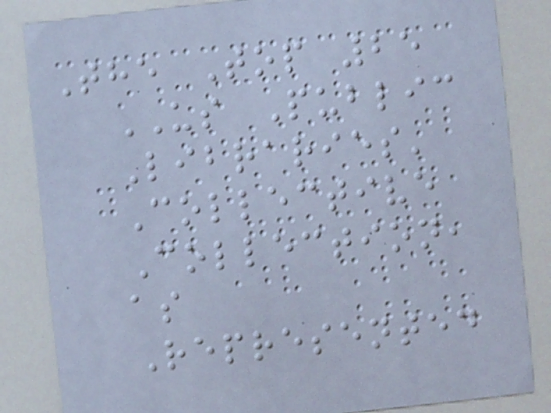The Top 25
US Public
Libraries'
Collective
Collection,
as
Represented
